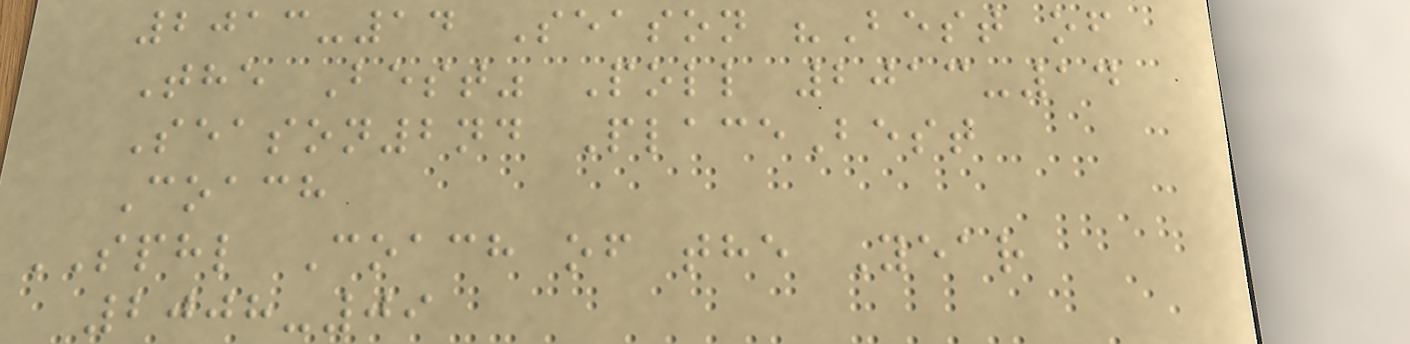2013-14 Season "Best of
The Best" Poll 2013-14
Season2nd PlaceBest
Coach
SPHL Coach of the Year
2008-09
